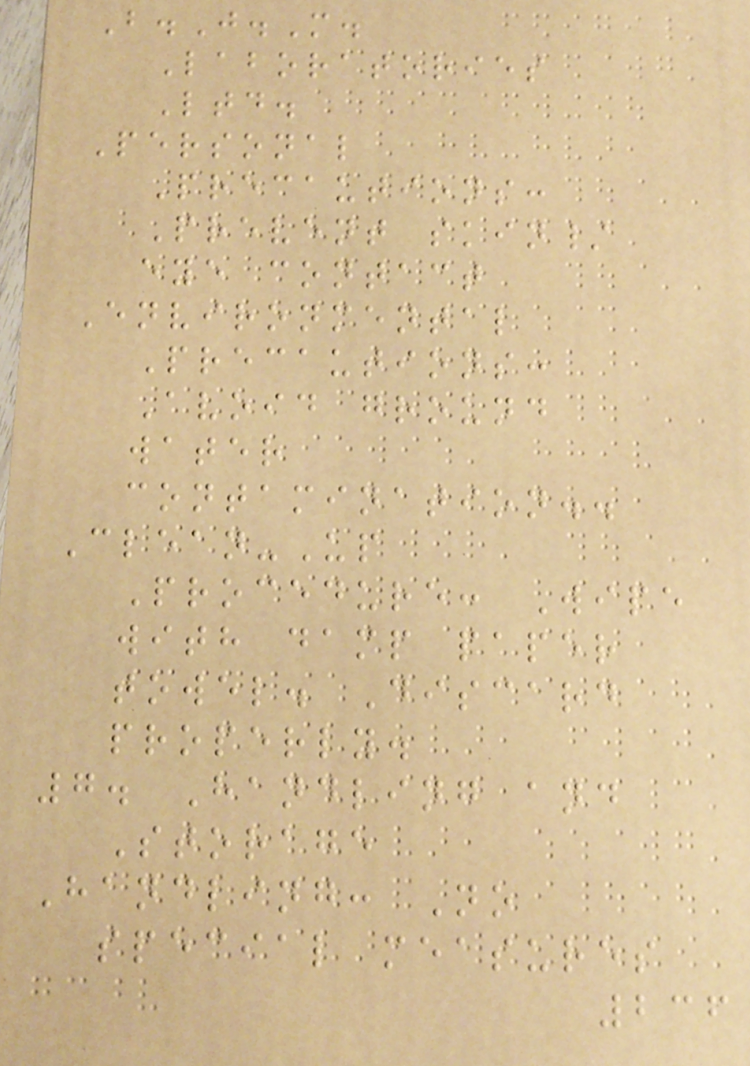B.J.M.
Laboratories
Ltd.
Personal
Precautions:
Prevent skin/
eye contact
Environmental
Precautions:
Avoid ground
water
contamination..
Clean-Up
Procedure: Wipe
with damp paper
towel. Discard
properly.
7. Handling and
Storage
Handling: No
special measures
236
